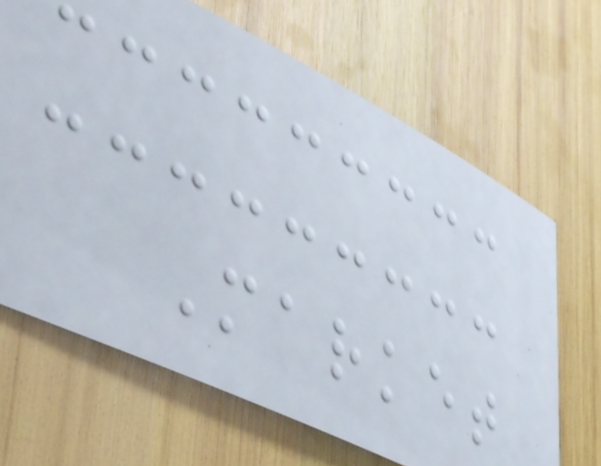Market
